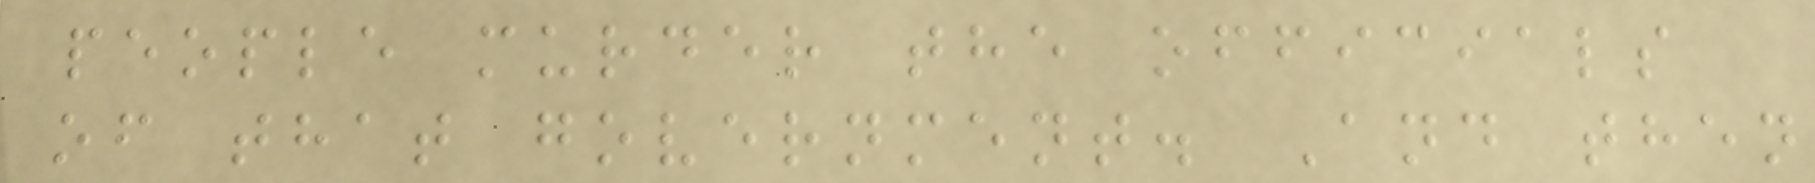people murder the officials
of that government. And then
